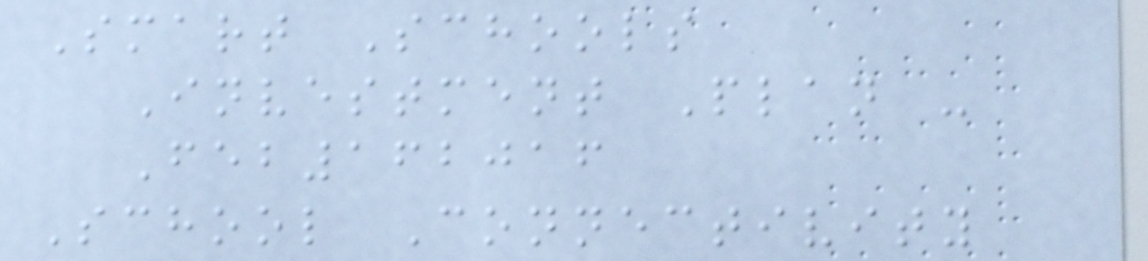Smart Schools
Investment Plan -
Feb162016
School Connectivity
